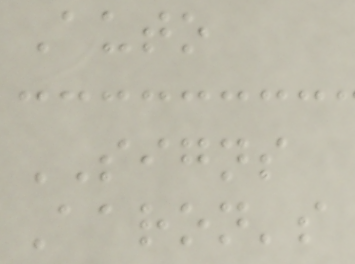Auto
SIGNS
Aaron's
